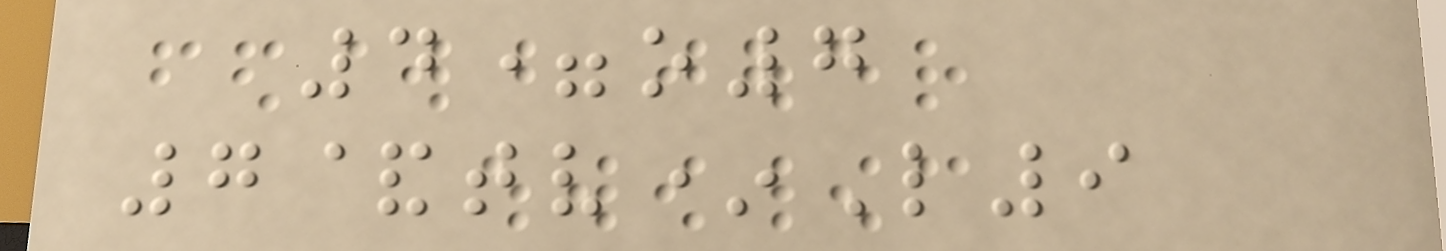4=o7
7&tv*L9
